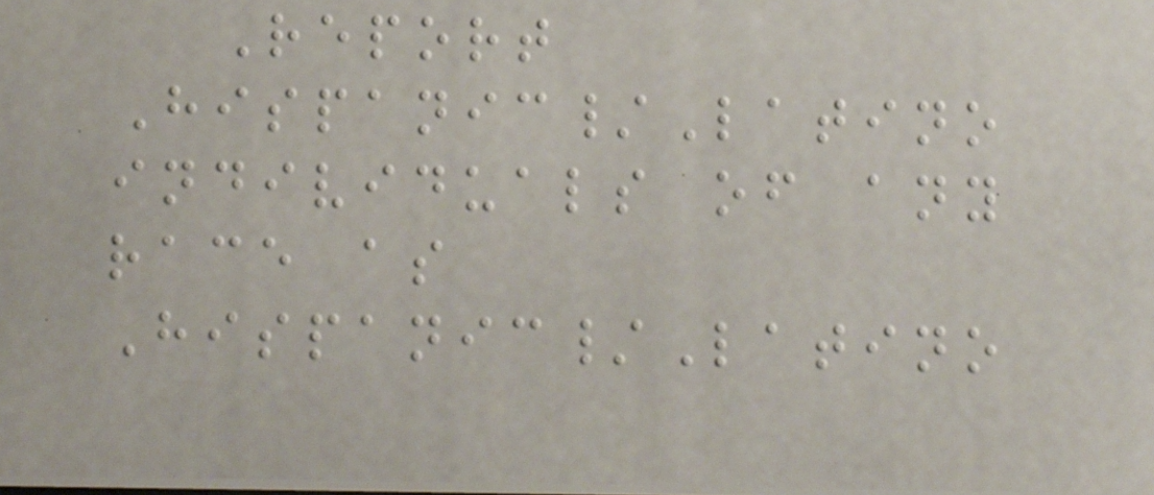Report
Hispanic/Latino
individuals of any
race as
Hispanic/Latino
